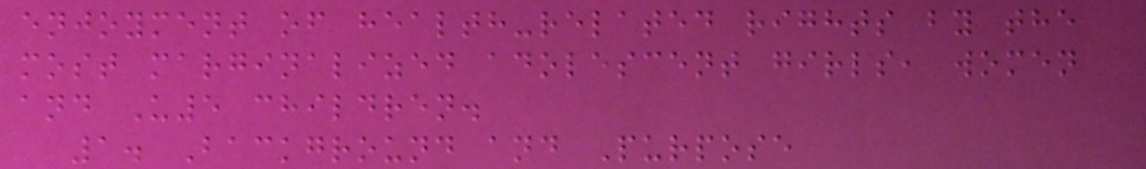enjoyment of health-related rights by the
most marginalized adolescent girls, women
and U5 children.
1. Background and Purpose
